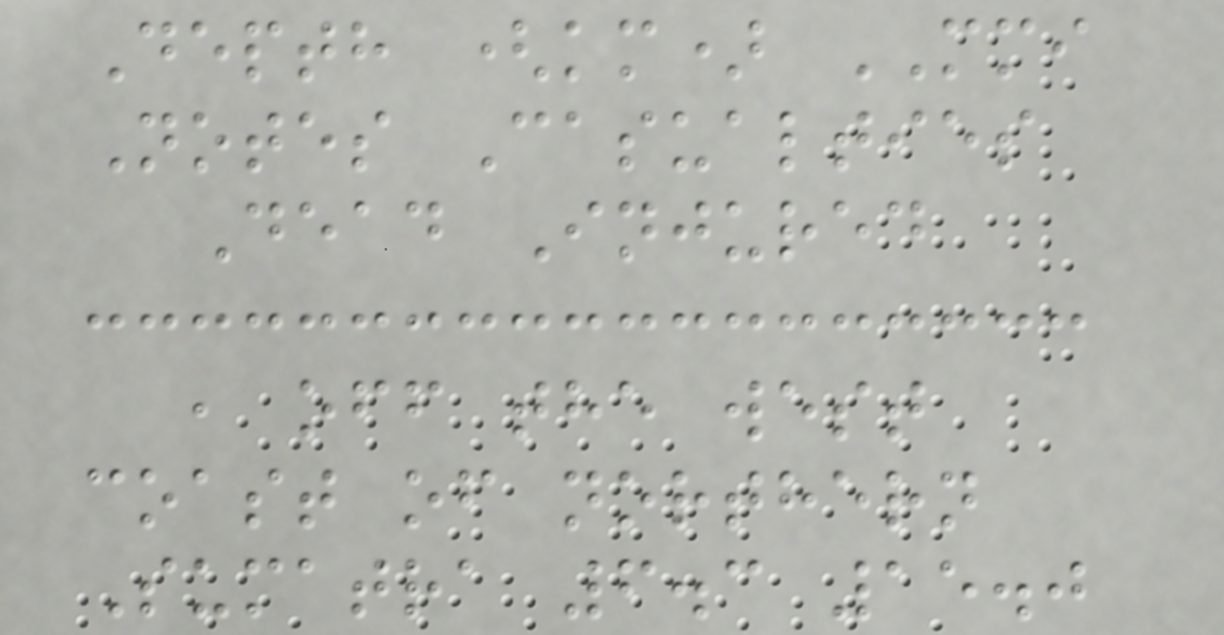Depth (km) MMI
Notes Casualties
Dead Injured
, off the west
coast of northern
Sumatra 6.3 15.0
